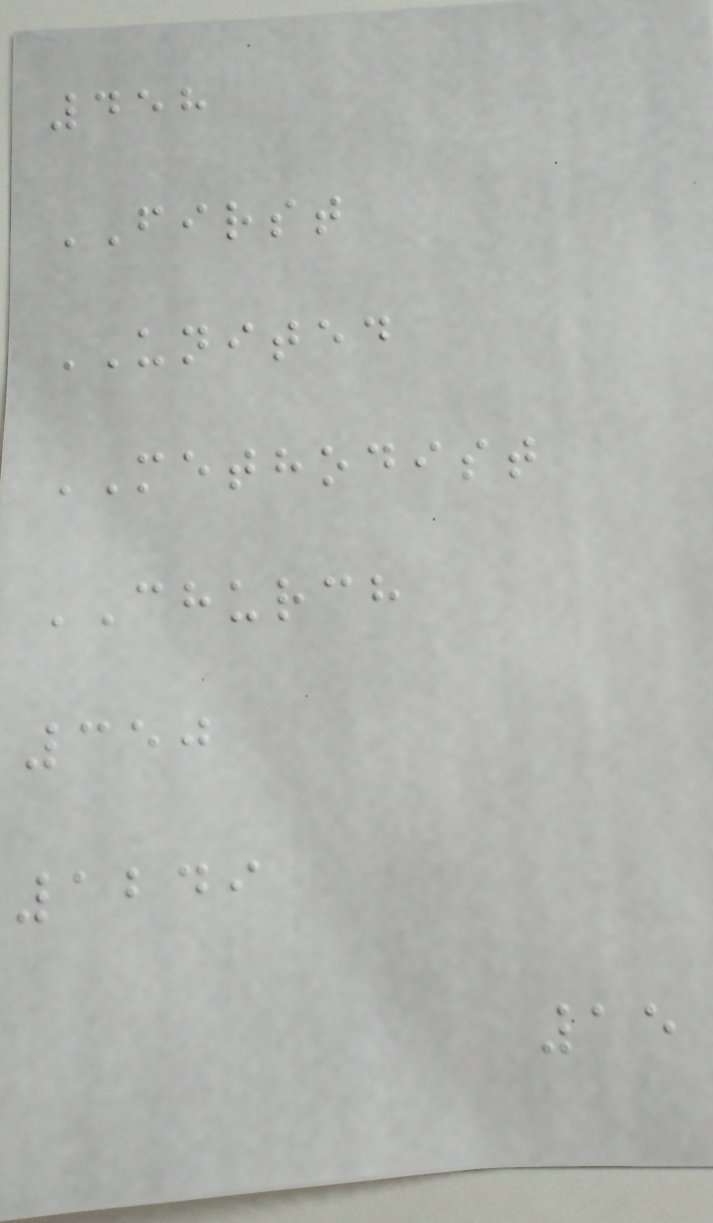458
FIRST
UNITED
METHODIST
CHURCH
350
1249
15
